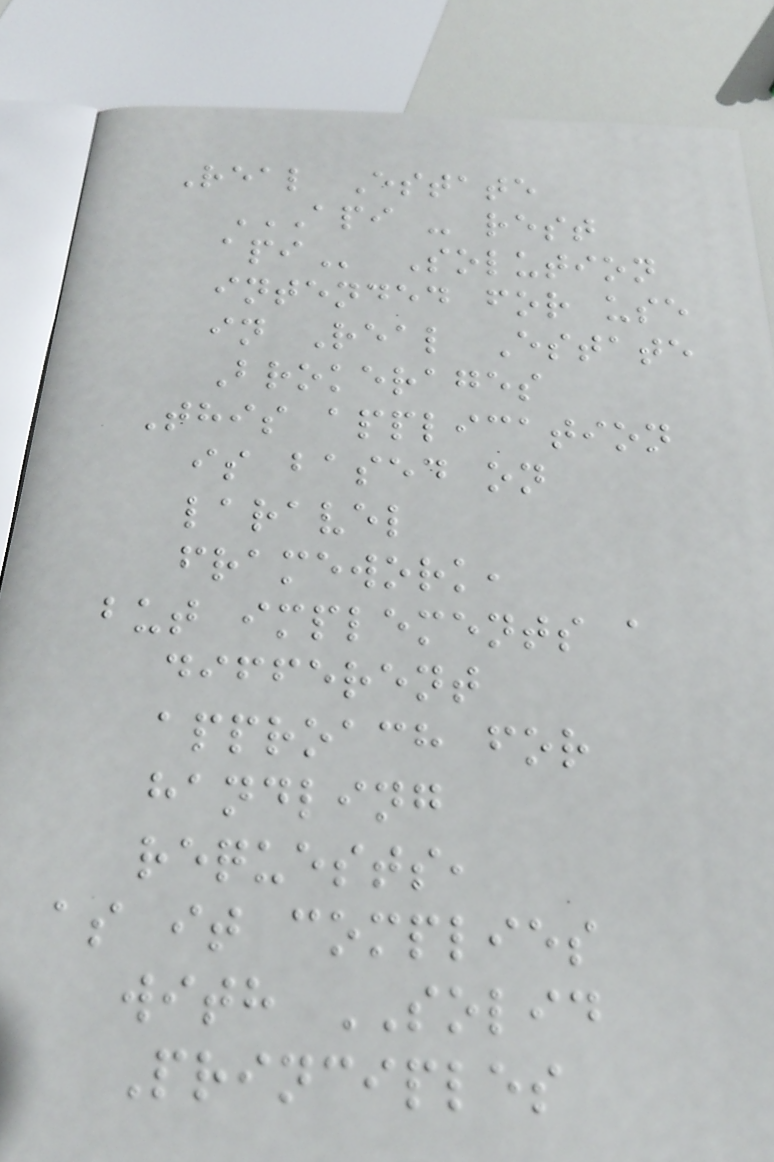Real Estate
API - REST
API Solution
intended for use
in Real Estate
Brokerages
This application
is based on
laravel
framework,
but implements a
different
approach for
handling
requests,
as it complies
with SOLID
Principles
